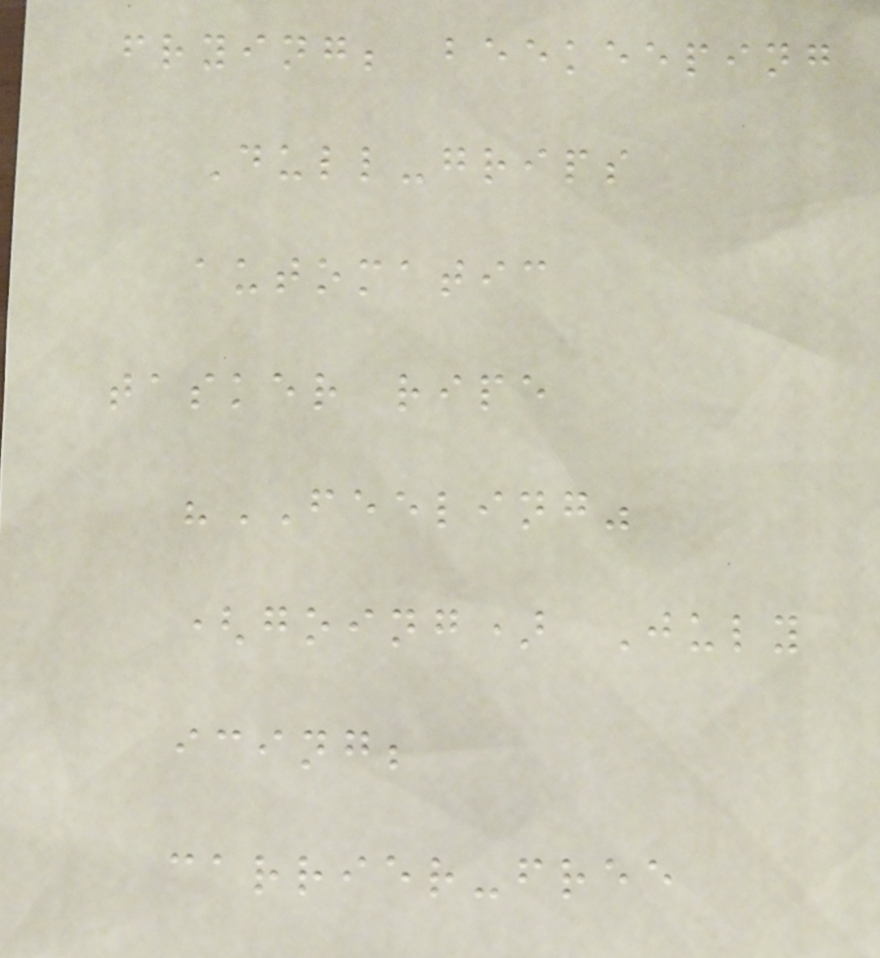frying; beekeeping
Dull-grips
automatic
tasker ripe
"FEELING"
(going) July
icing;
carrier-free
